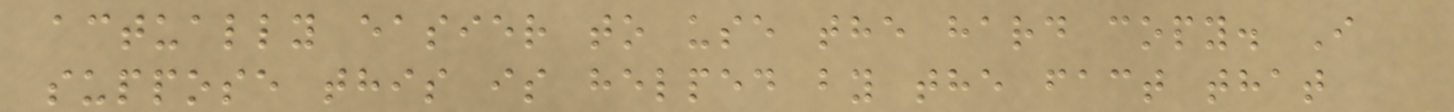actually easier to use the hard copy. I
suppose this is helped by the fact that
